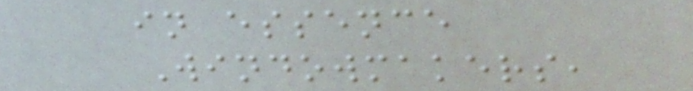in essence
Windowmakers,
